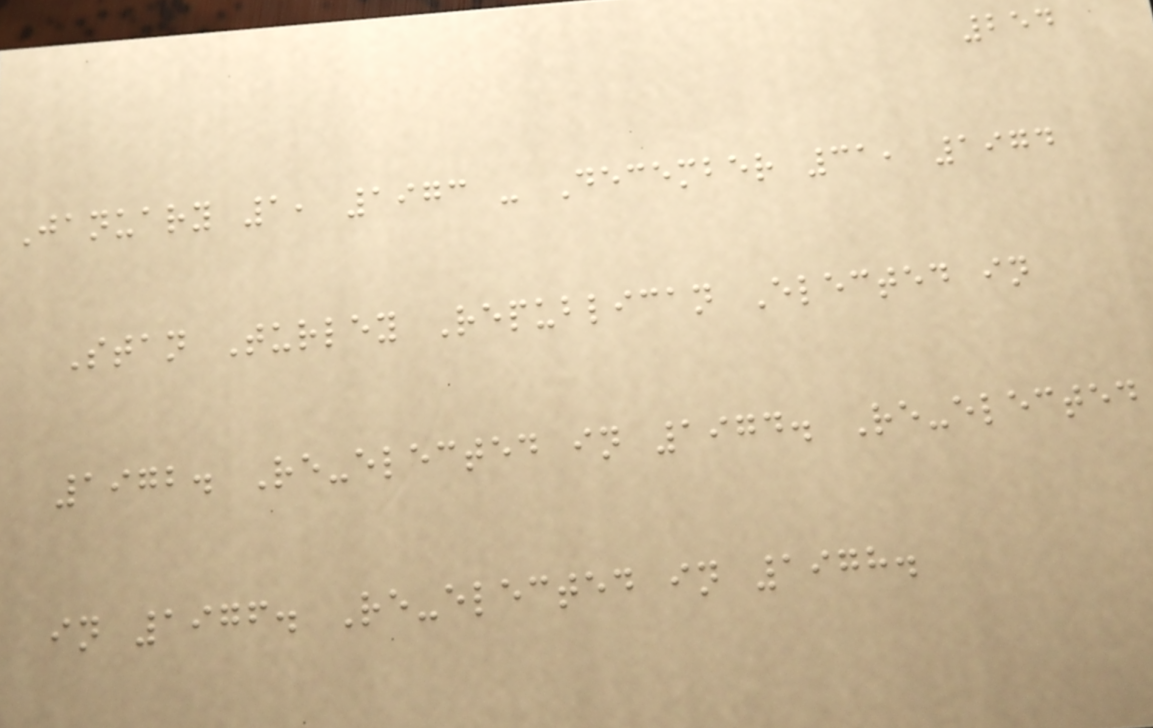254
January 1, 1973 - December 31, 1974
Stan Turley Republican Elected in
1972. Re-elected in 1974. Re-elected
in 1976. Re-elected in 1978.
